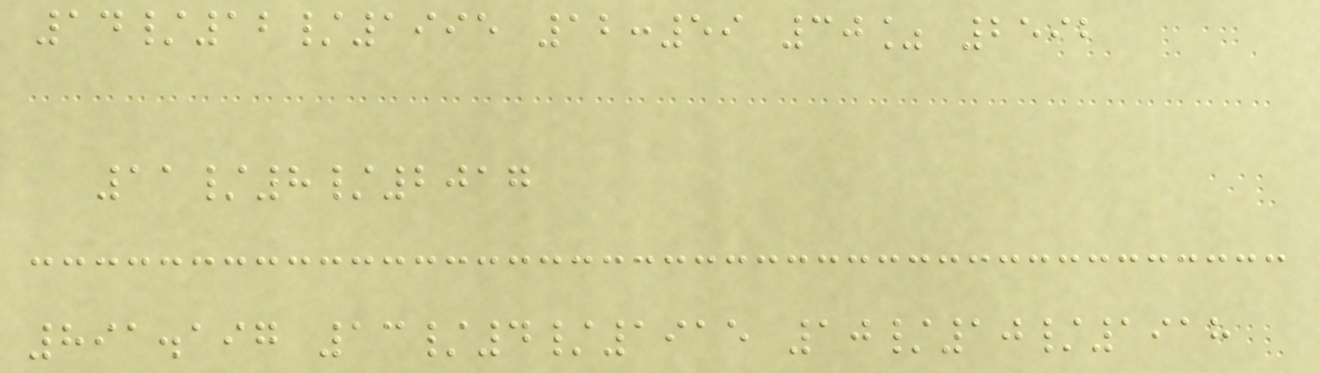14/12/1995 12:59 30% 2592
11/8/2017
891.197 13/4/1915 10/10/1918
